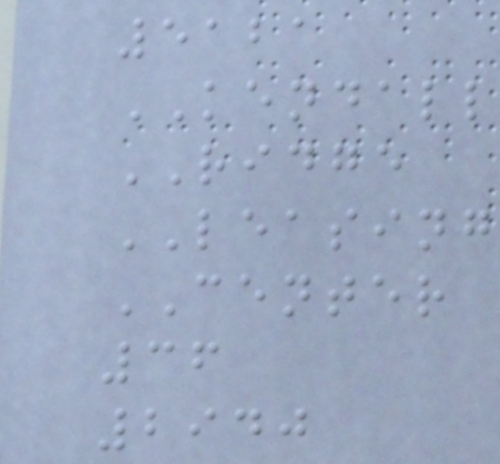5121
KENDALL
RIDGE
LEASING
CENTER
36
2940
